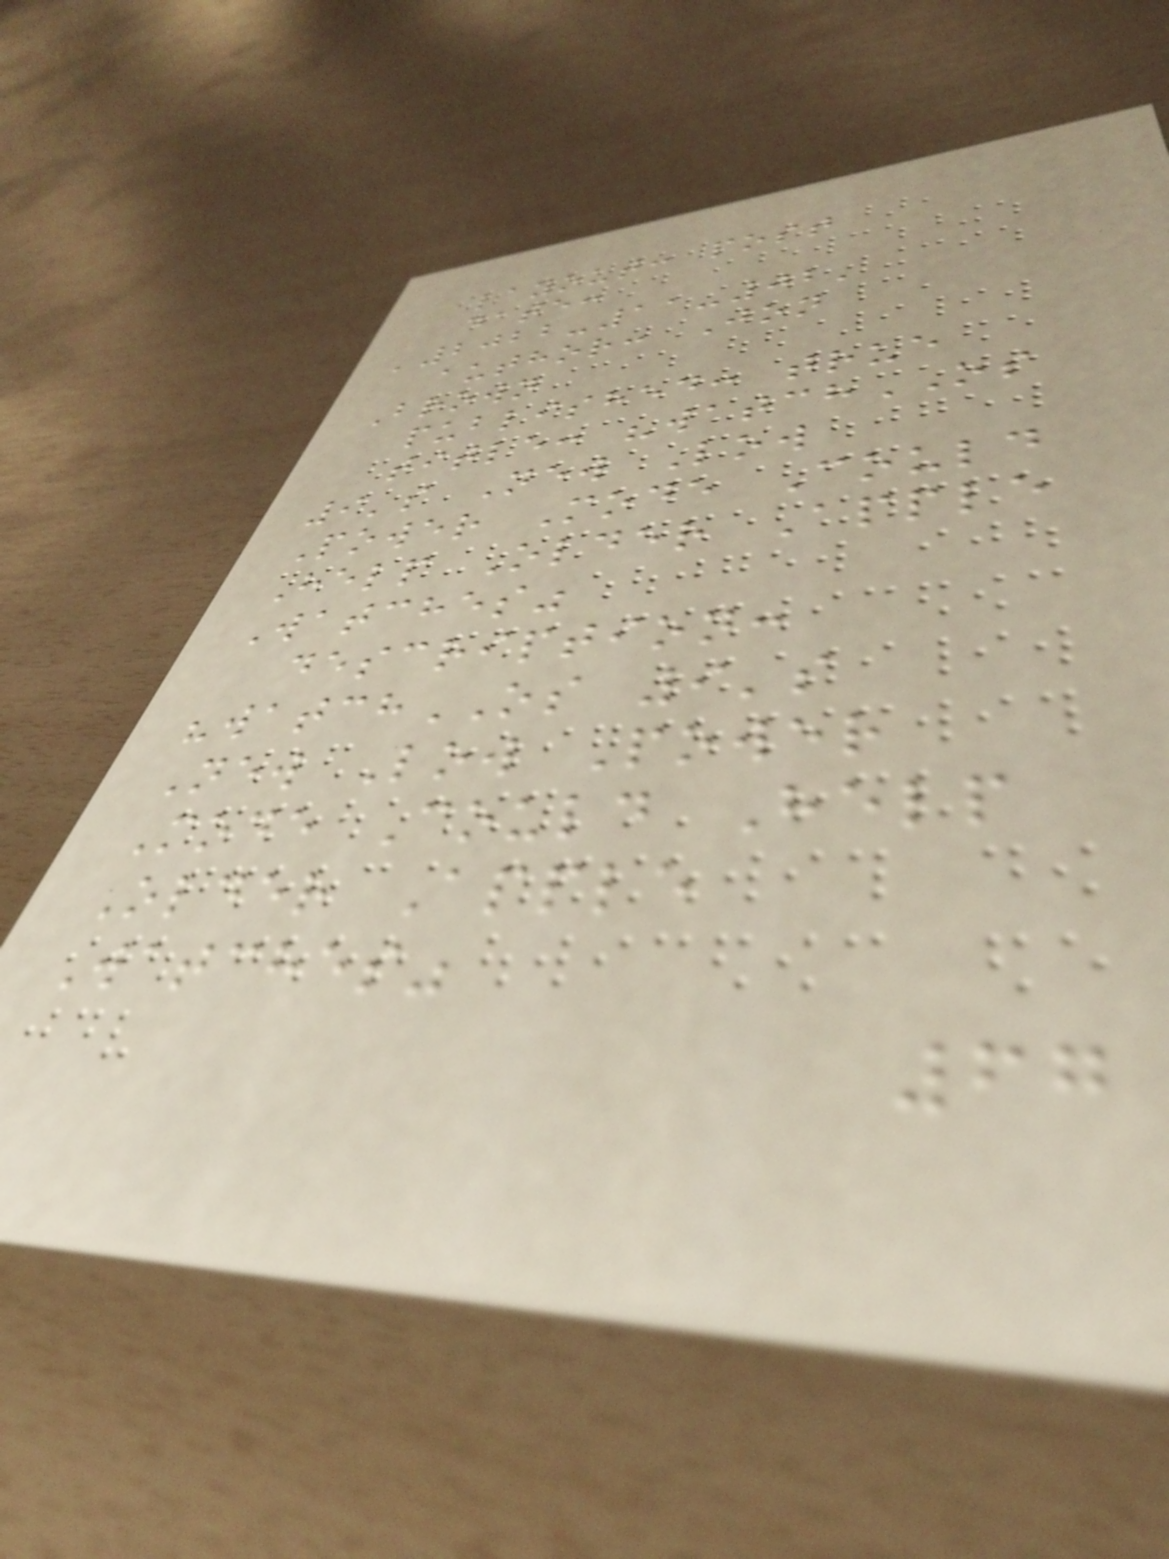layout: post
date:
'2022-11-02'
author: Jon
Brown
published: true
title: "watchOS
9's New Low
Power Mode Could
Help Older Apple
Watches"
description:
"watchOS 9's
New Low Power
Mode Could Help
Older Apple
Watches"
67
